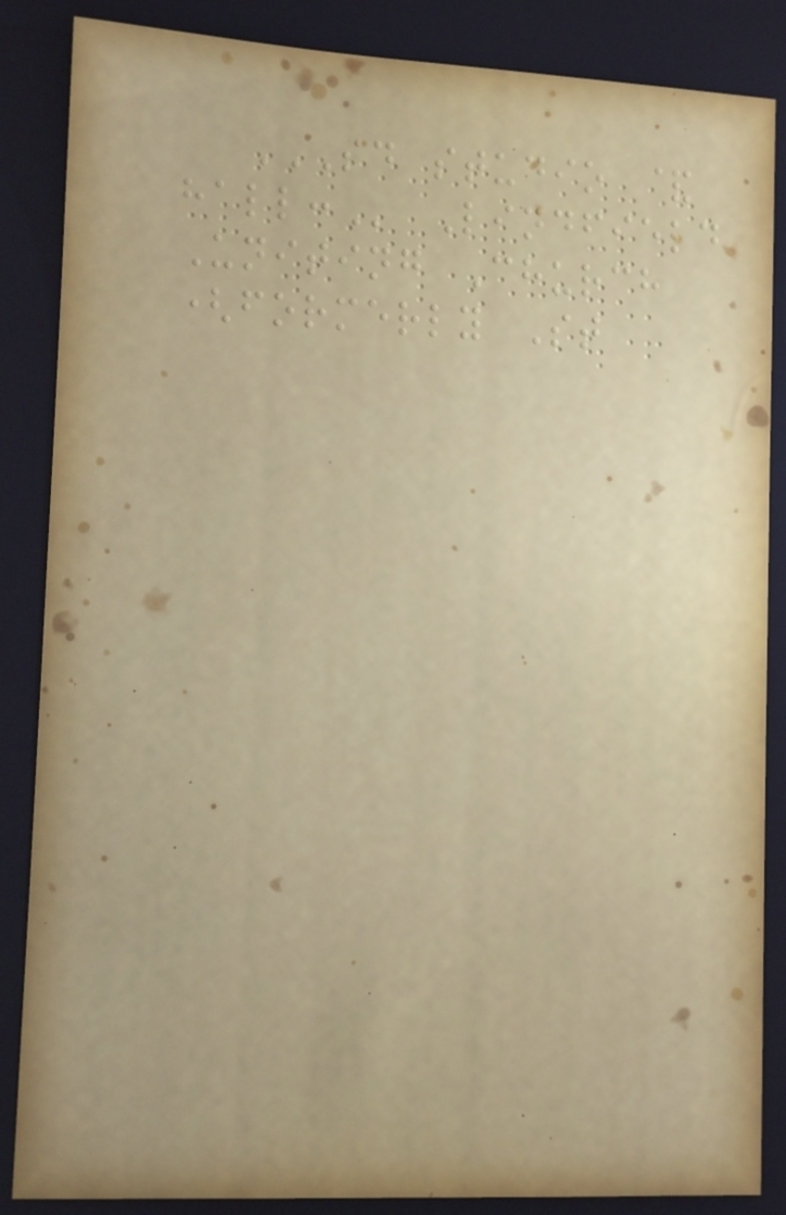SD STUDIO &
HALL: Lindfield
Uniting Church
(formerly St
